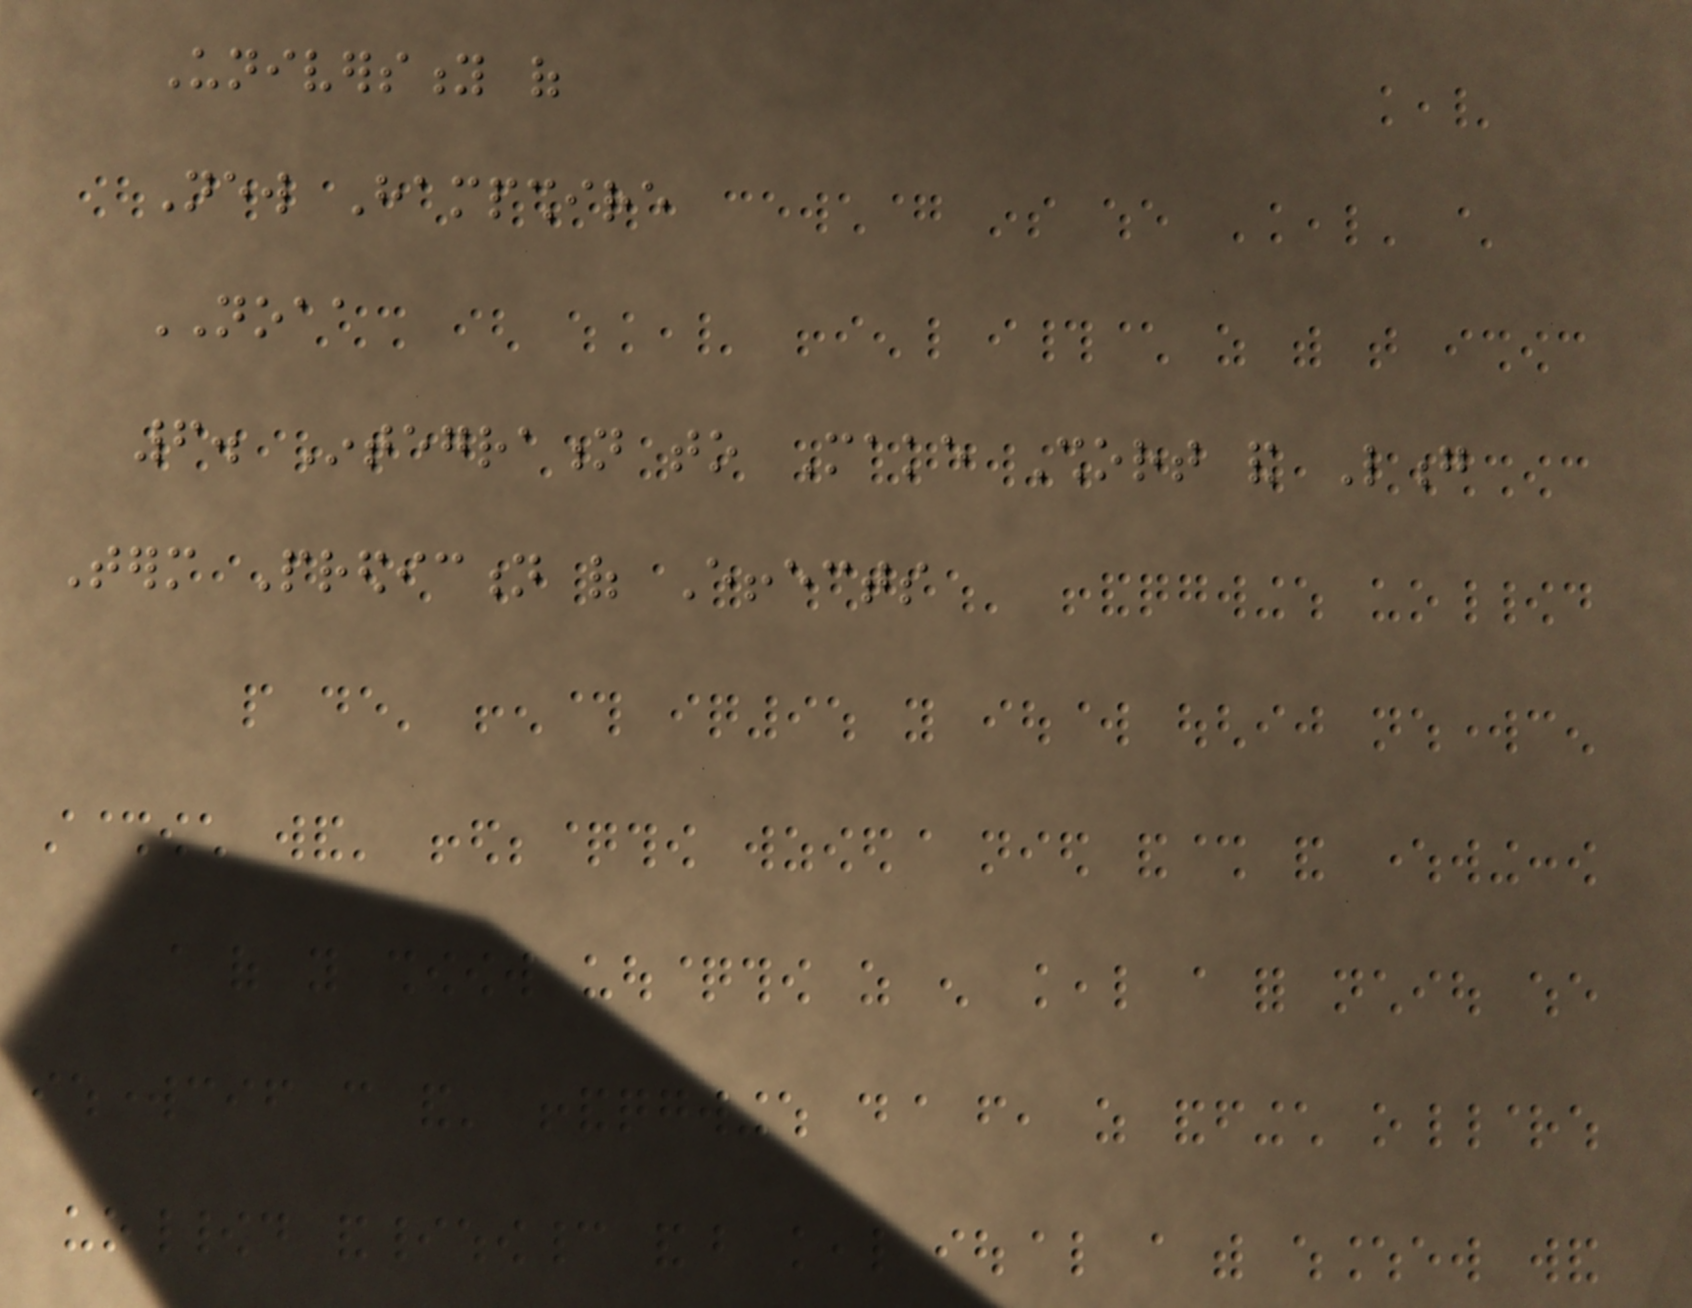University of
New Hampshire
NOAA
6. Integration to Make Short and Long
Term Prediction of Effects
